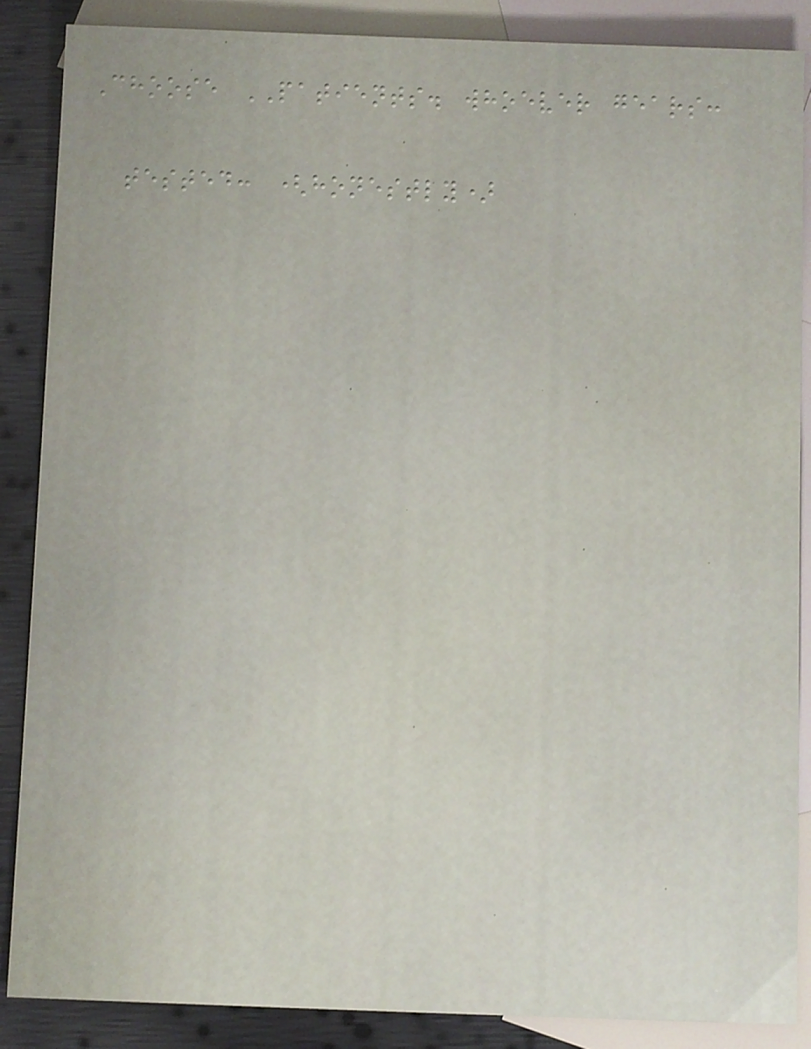Choose PATIENTS. whoever gears:
tested: (honestly)
